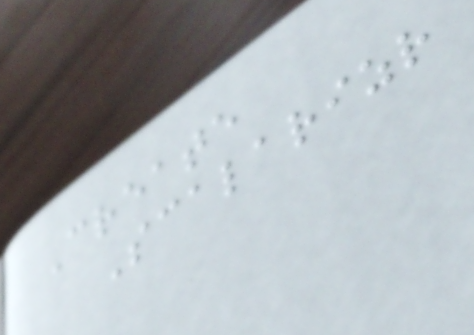Create
Scalarizr
